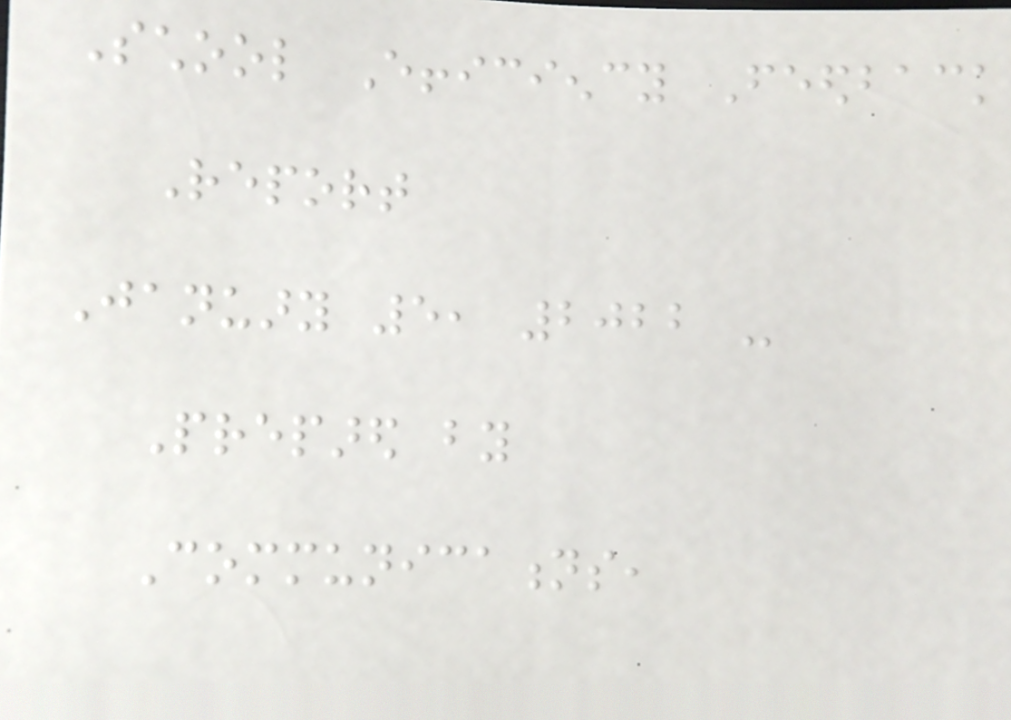School Efficiency Feedback
Report
January 5, 2022 -
Prepared by
Communications,
